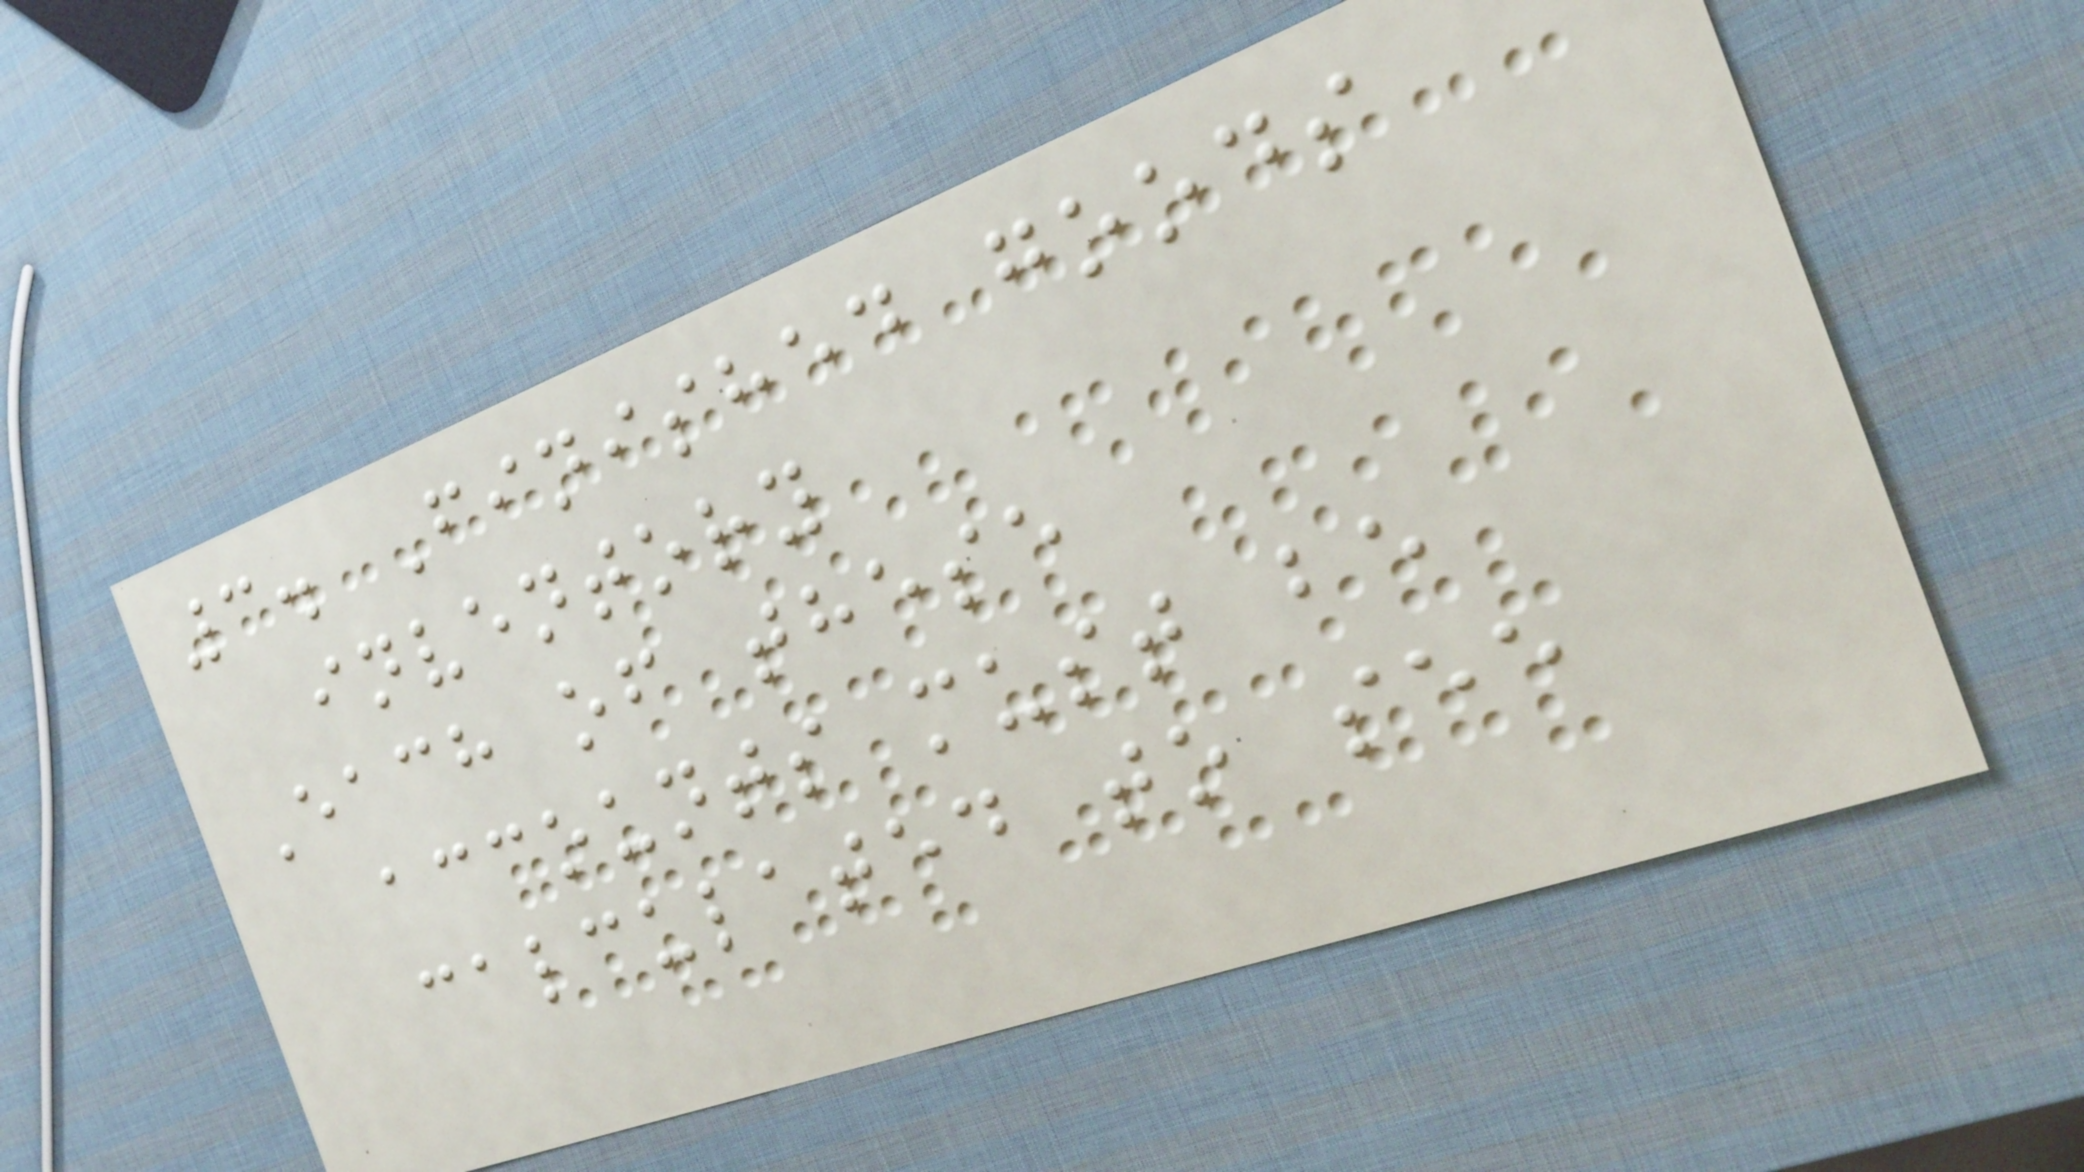3. Finished goods
inventory
Each of these
accounts must be
calculated to see
